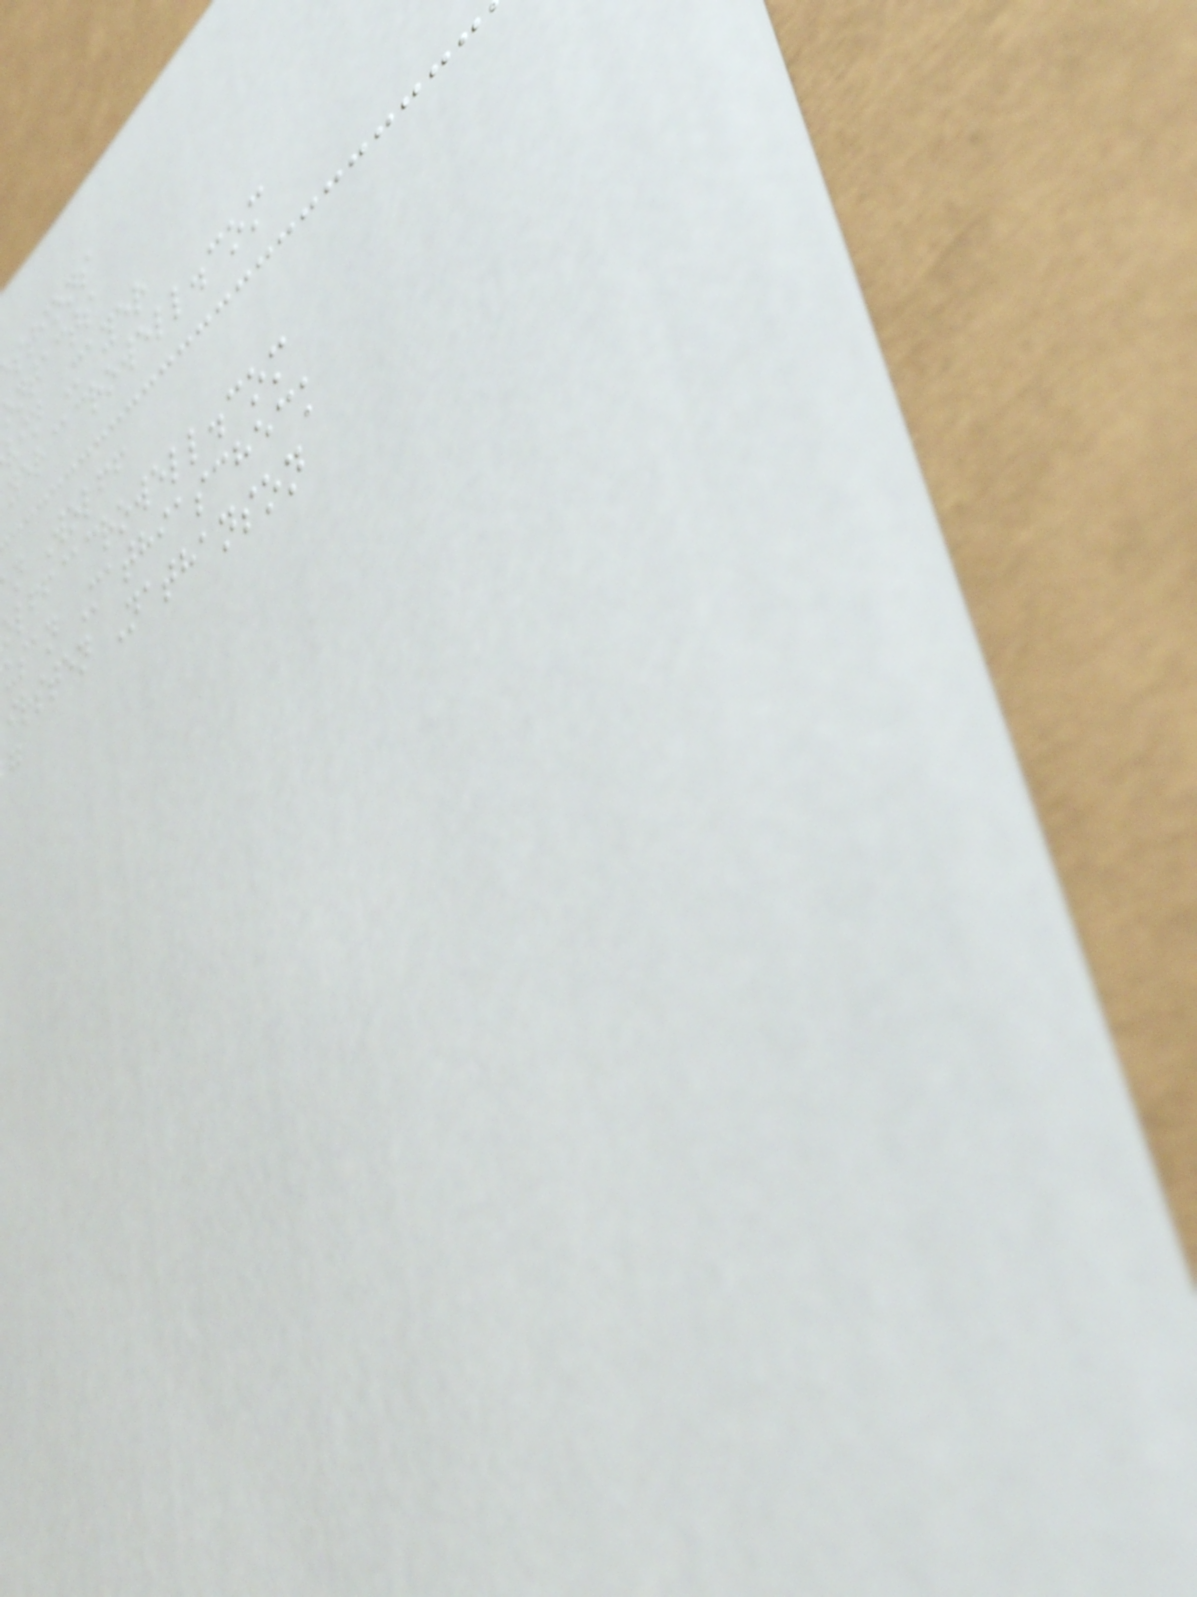stions
ontacts
vin Mayer
yer@crowell.com
n Wolff
olff@crowell.com
usan Mathiascheck
irsten Nathanson
